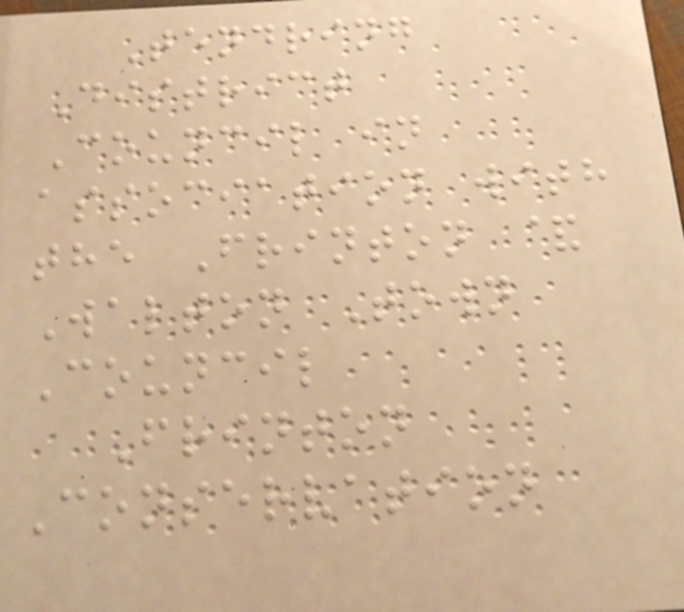Tendring
District
Council in
association with
the Frinton &
Walton Town
Council
Frinton
Conservation
